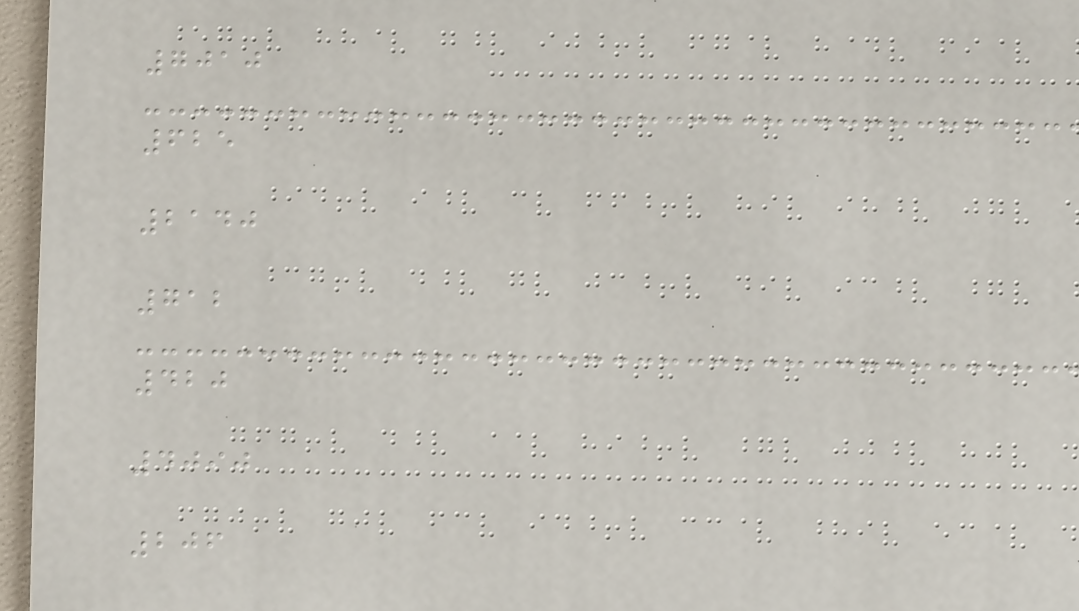7010
625
2140
712
420
4090
206
